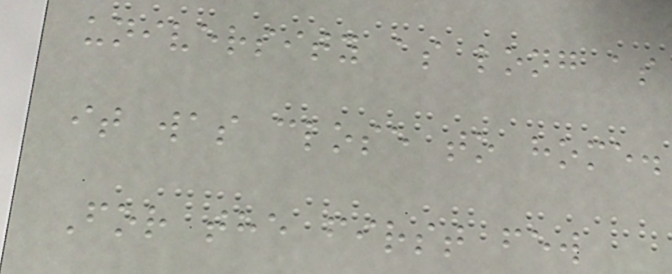university as long as
it was close to home.
For the first few
